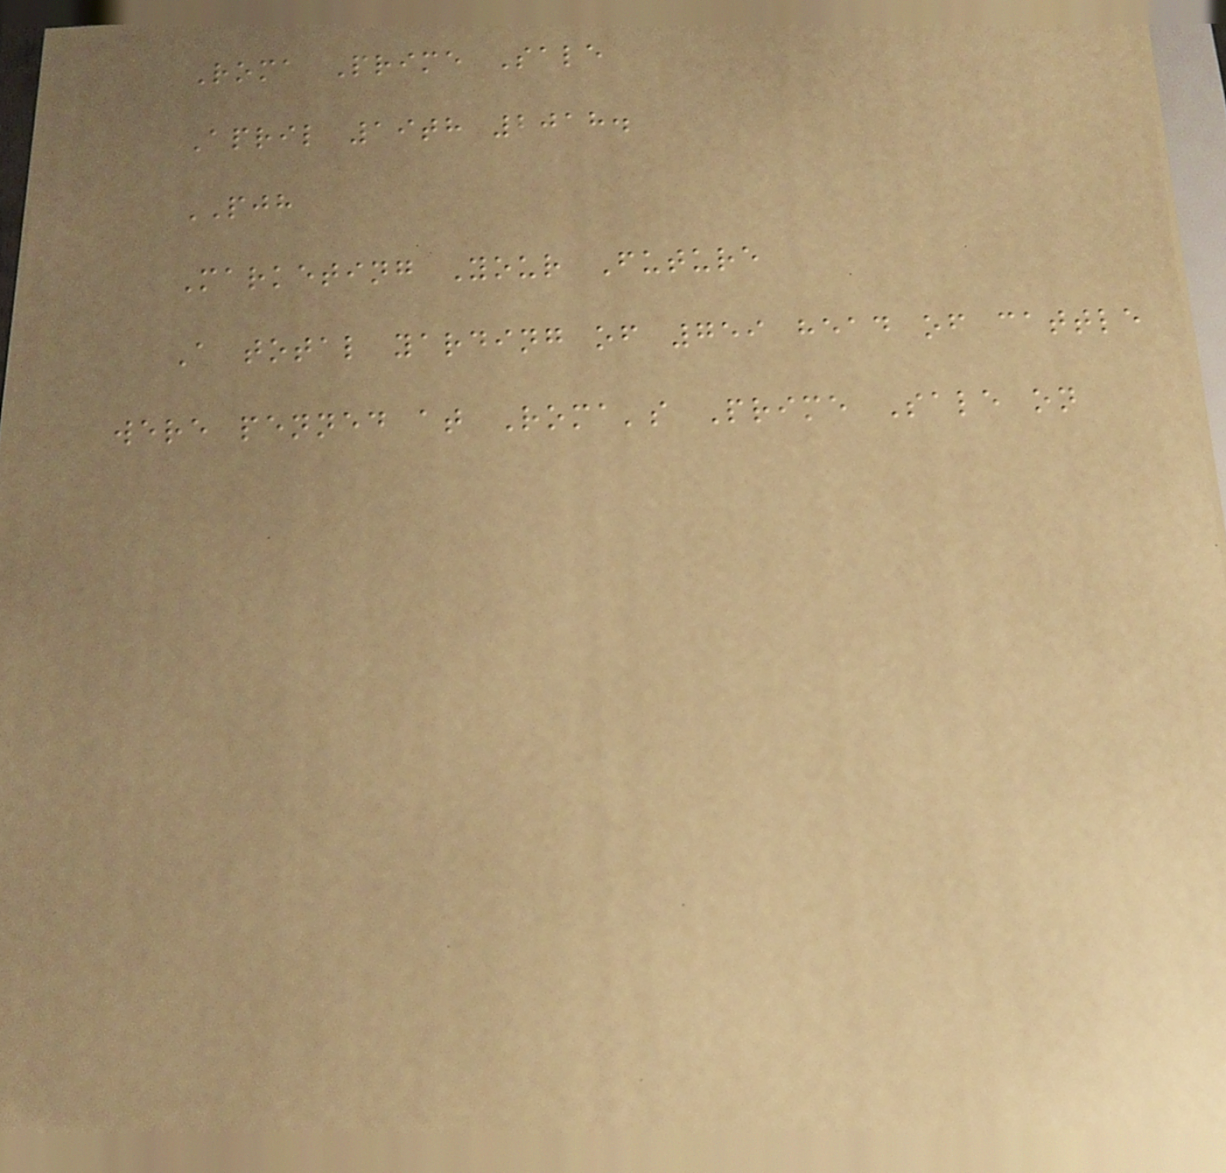Roma Prime Sale
April 19th 2018.
PJH
Marketing Your Future
A total yarding of 759 head of cattle
were penned at Roma's Prime Sale on
